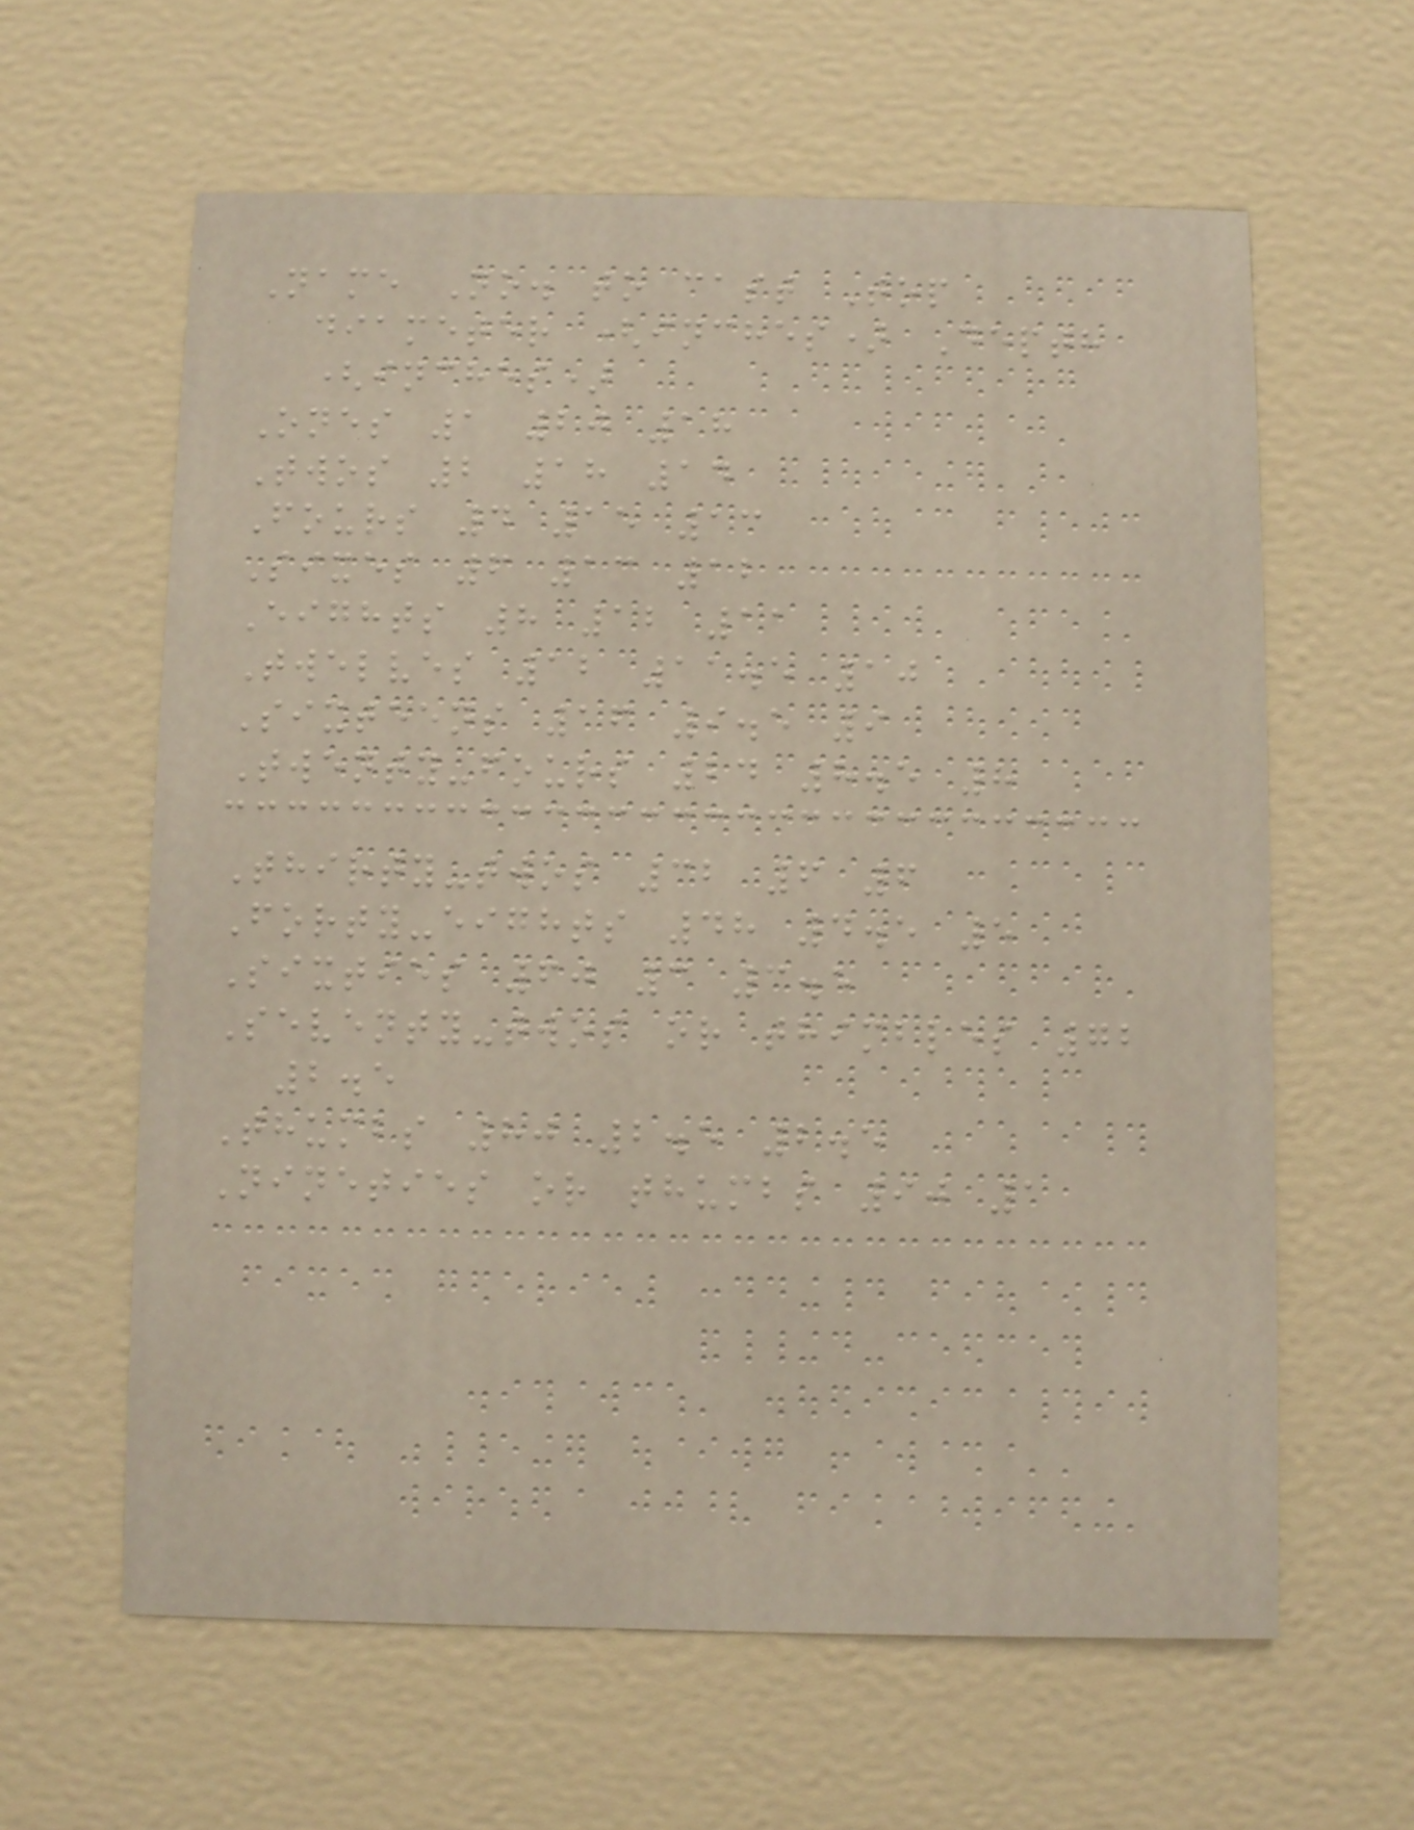Name No. to cast Top
diameter (inches) Depth
(inches)
Ones 1 20 18
Twos 2 18 14
Fours 4 15 13
Sixes 6 13 12
Eights 8 12 11
Twelves 12 11.5 10
Sixteens 16 9.5 9
Twenty-fours 24 8.5 8
Thirty-twos 32 6 6
Forty-eights 48 4.5 5
Sixties 60 3 3.5
Seventy-twos or thimbles 72
2.5
Thumbs 80 2.5 2.5
Nineties or thumbs 90 1
